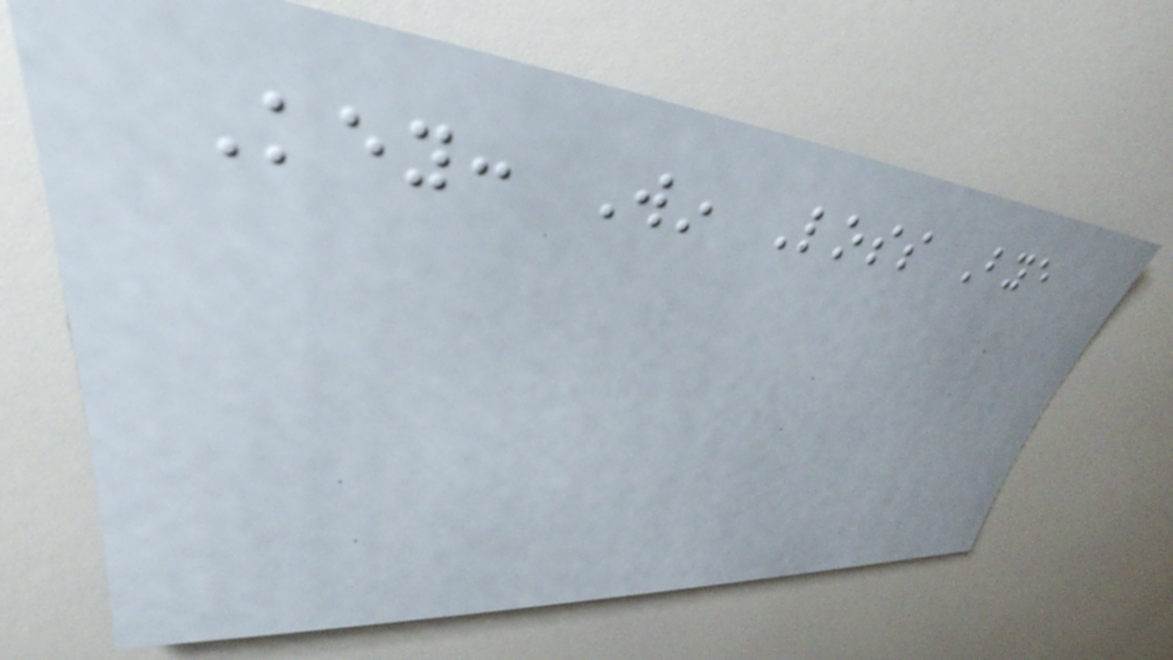Key: Win Loss Bye
